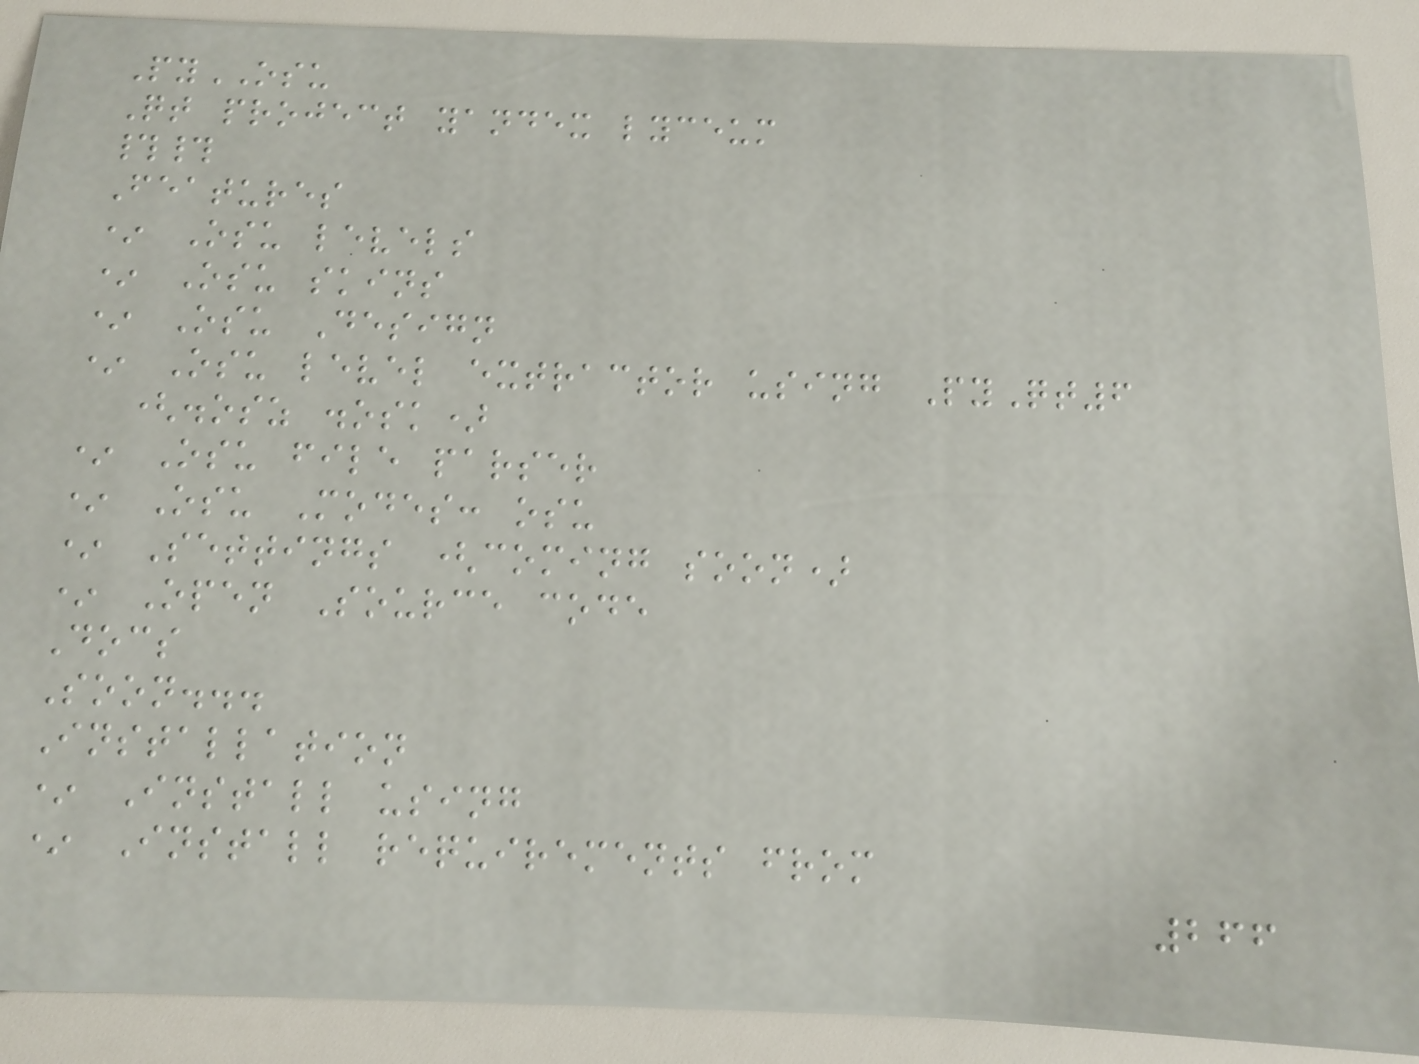PyOSU
Qt project yandex lyceum
##
Features
* Osu levels
* Osu skins
* Osu Design
* Osu level extractor using PyQt6
(.osz .osk)
* Osu file parser
* Osu Modes: osu
* Settings (coming soon)
* Open Source code
Docs
Soon...
Installation
* Install using
* Install requirements from
266
